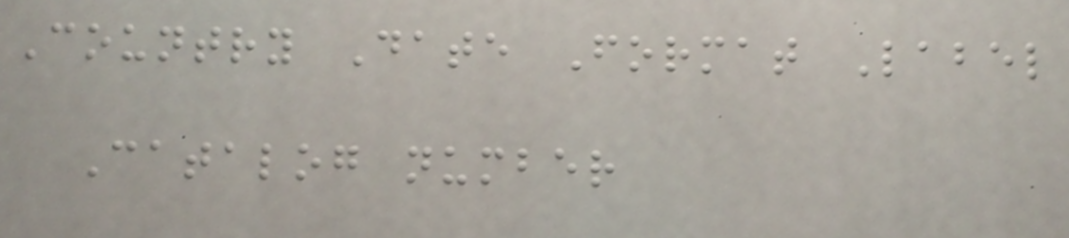Country Date Format Label
Catalog number
